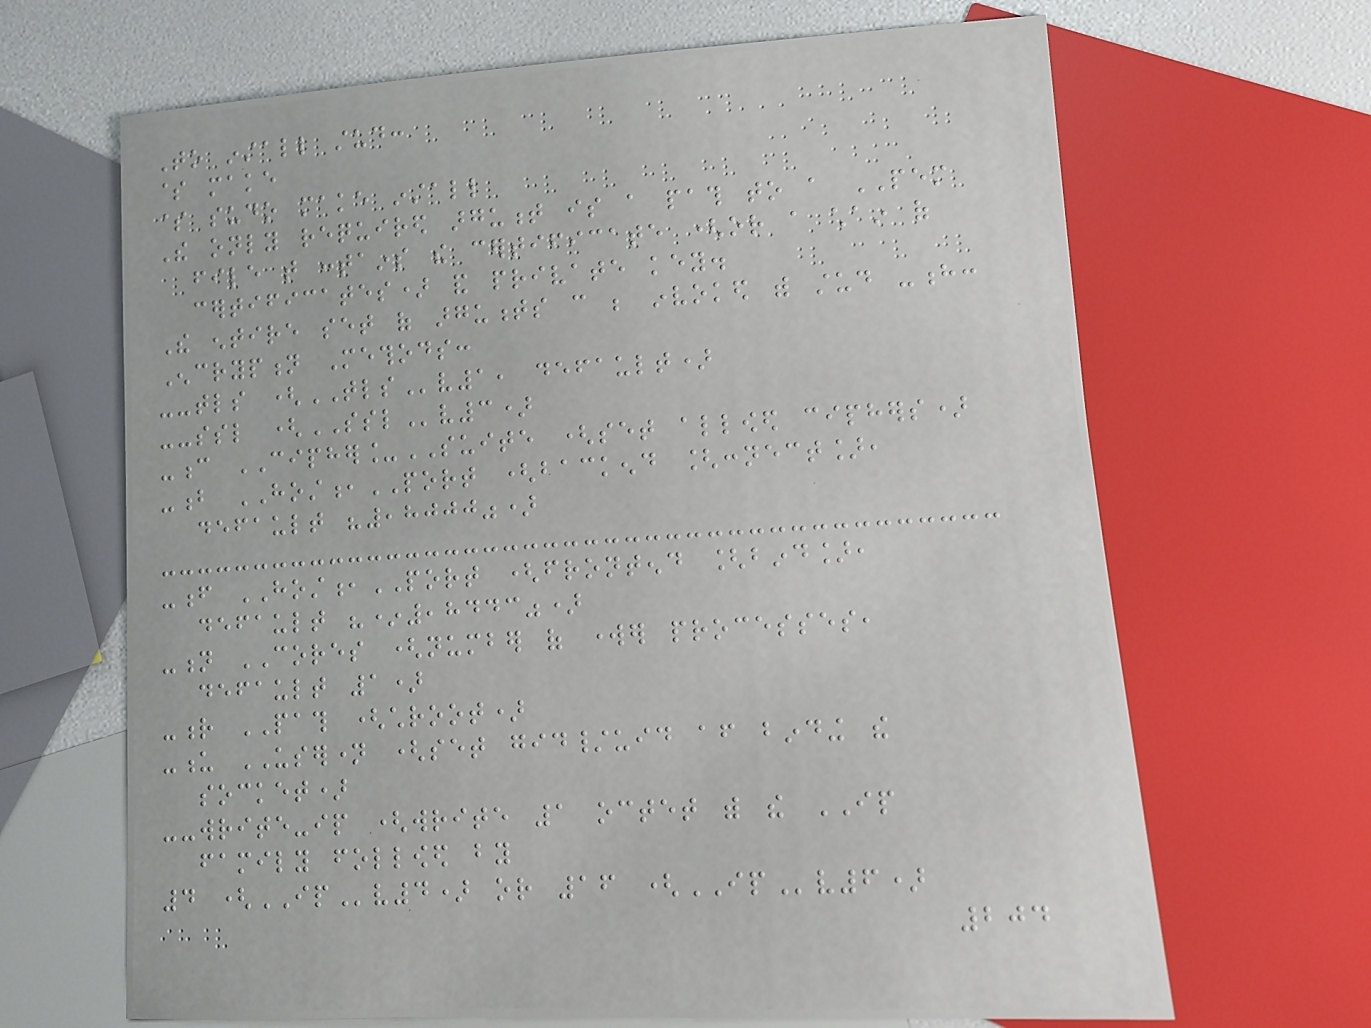To install stud:
$ make
$ sudo make install
The only required argument is a path to a PEM
file that contains the certificate (or a chain of
certificates) and private key.
The entire set of arguments can be invoked with stud -h:
Encryption Methods:
--tls (TLSv1, default)
--ssl (SSLv3)
-c CIPHER_SUITE (set allowed ciphers)
-b HOST,PORT (backend [connect],
default ",8000")
-f HOST,PORT (frontend [bind],
default "*,8443")
-n CORES (number of worker processes,
default 1)
-r PATH (chroot)
-u USERNAME (set gid/uid after binding the
socket)
--write-ip (write 1 octet with the IP
family followed by
4 (IPv4) or 16 (IPv6)
204
